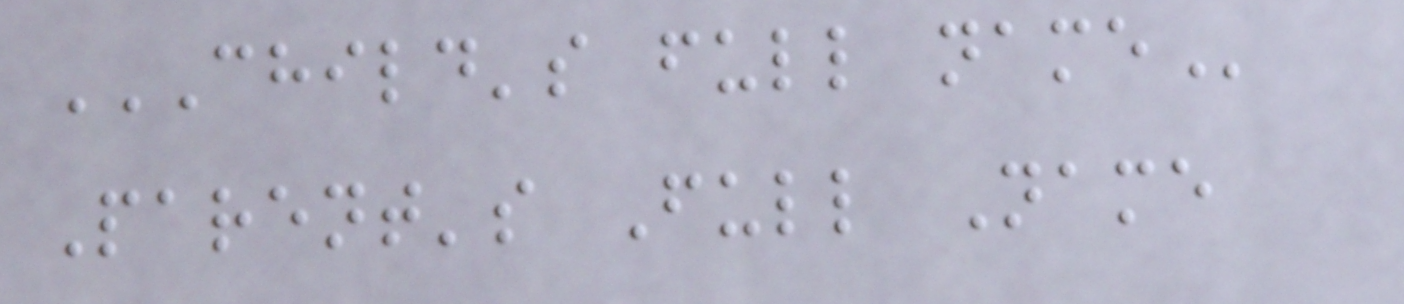CHILD'S FULL NAME
Parent's Full Name
